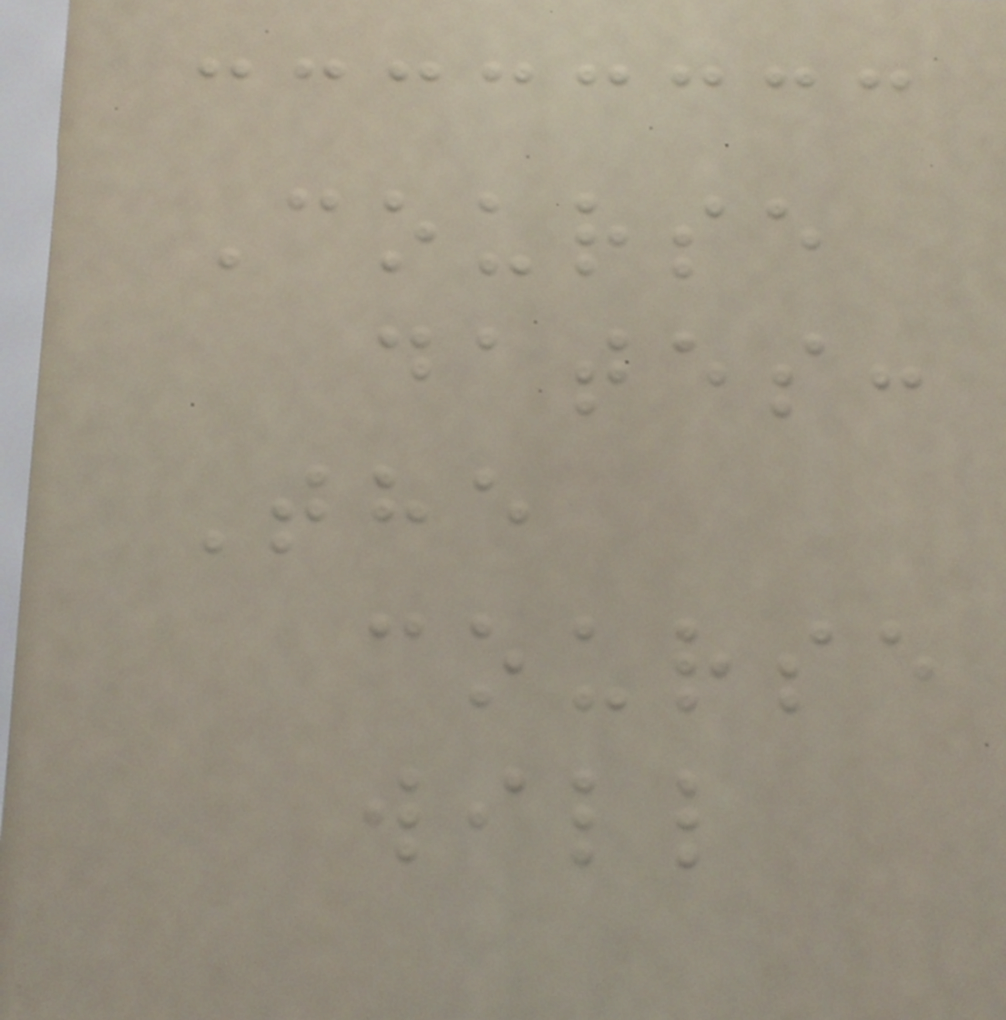Course
dates:
The
course
will
